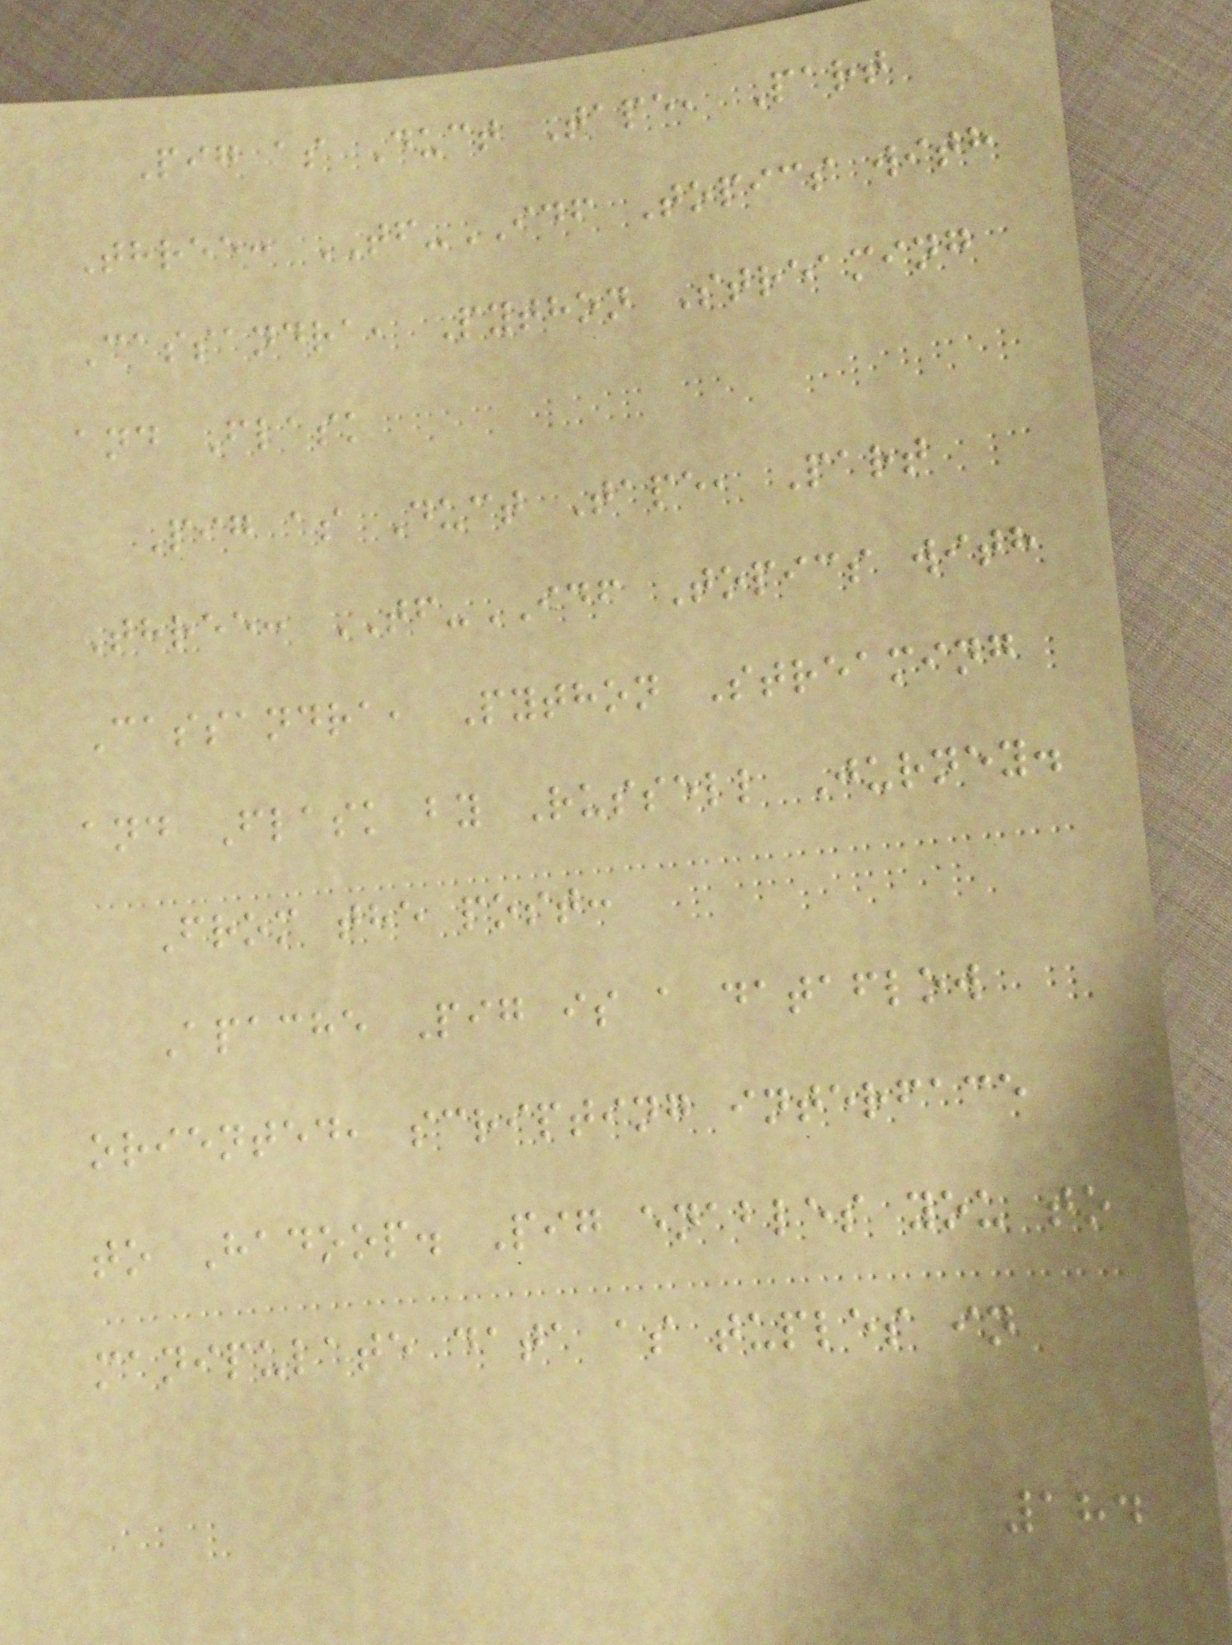Pig as Duct Tape, Part
Three: TF-IDF Topics with
Cassandra, Python Streaming
and Flask
Pig as Duct Tape, Part
Three: TF-IDF Topics with
Cassandra, Python Streaming
and Flask by Russell Jurney.
From the post:
Apache Pig is a dataflow
oriented, scripting interface
to Hadoop. Pig enables you to
manipulate data as tuples in
184
